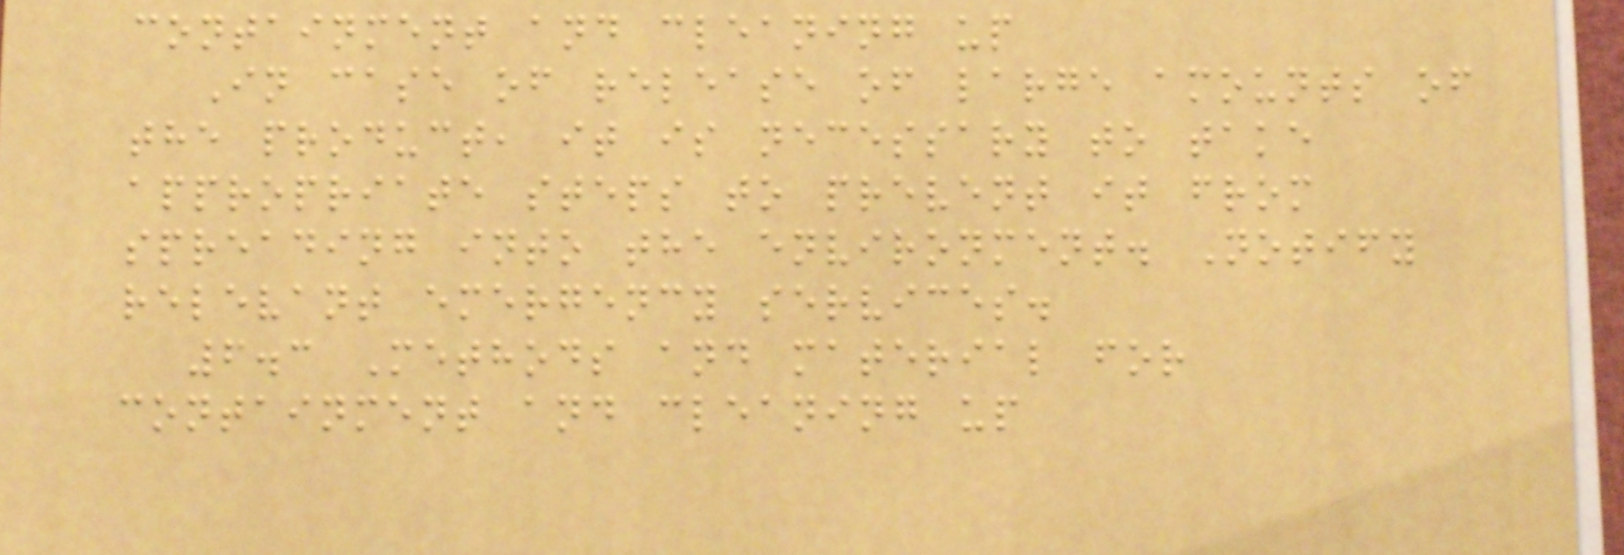containment and cleaning up
In case of release of large amounts of
the product, it is necessary to take
appropriate steps to prevent it from
spreading into the environment. Notify
relevant emergency services.
6.3 Methods and material for
containment and cleaning up
